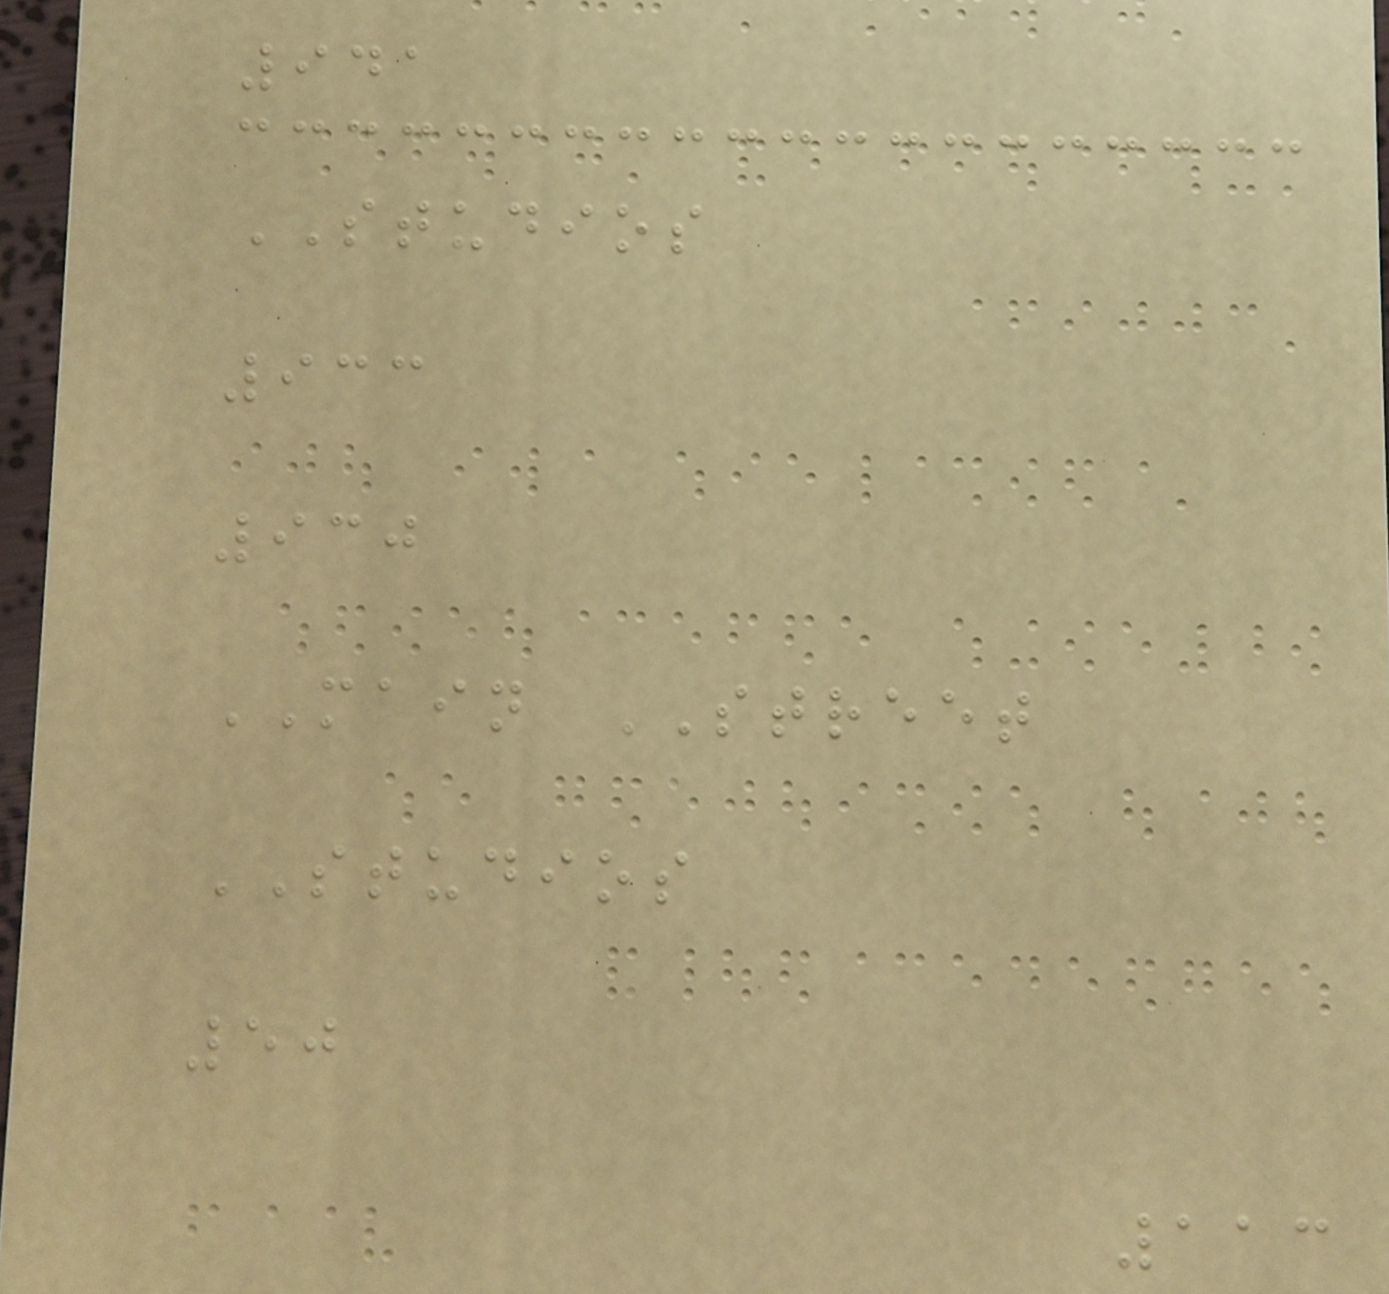941
STUDIOS
933
930
MAIN STREET
STUDIOS
50
113
